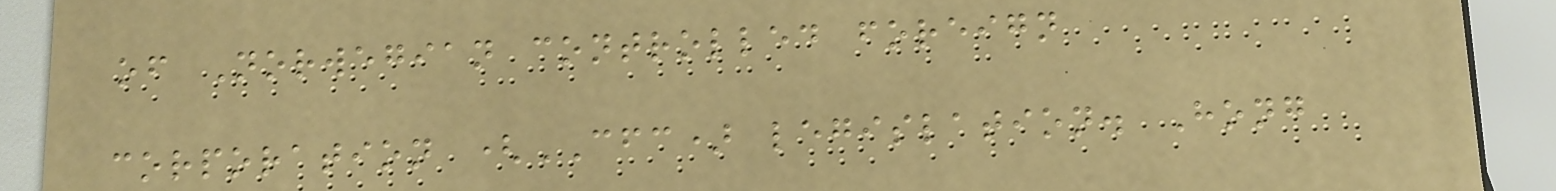of Norwegian controlled foreign
corporation (CFC) legislation. Hong
